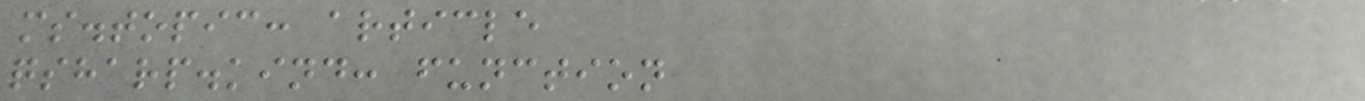ms.topic: article
qsharp.kind: function
